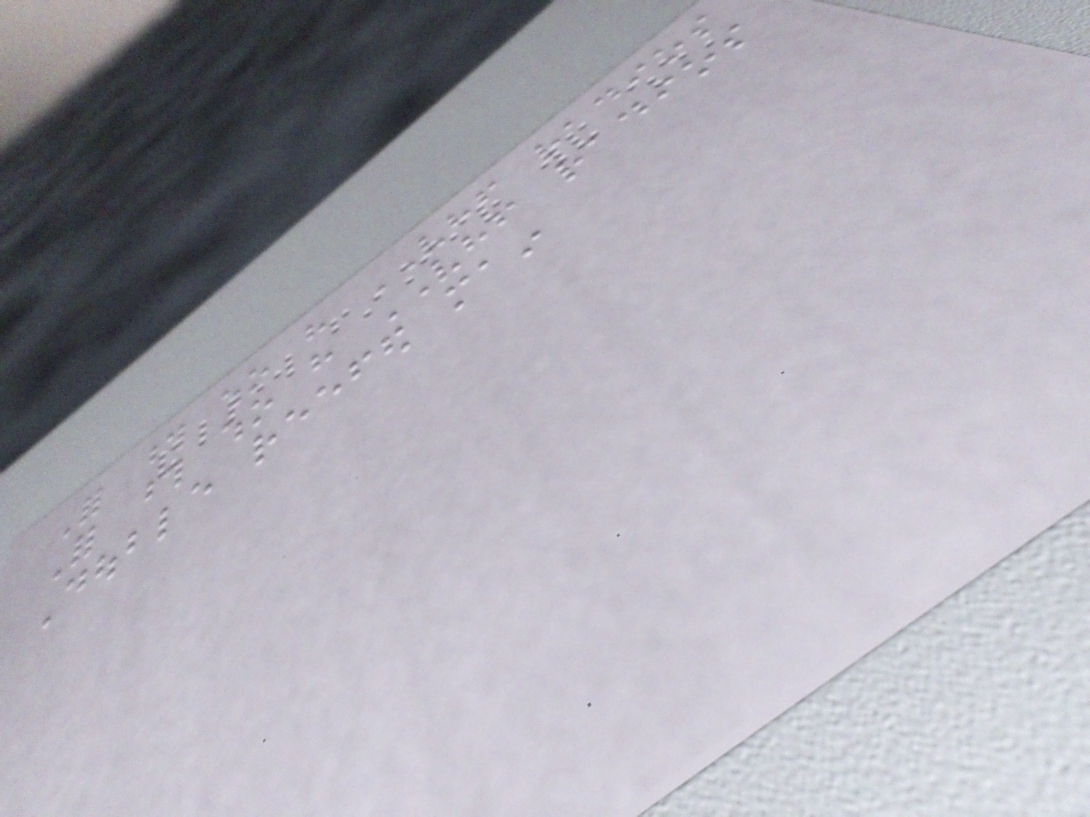For those who have VHF radios
For those who have VHF radios
Double reefed main
